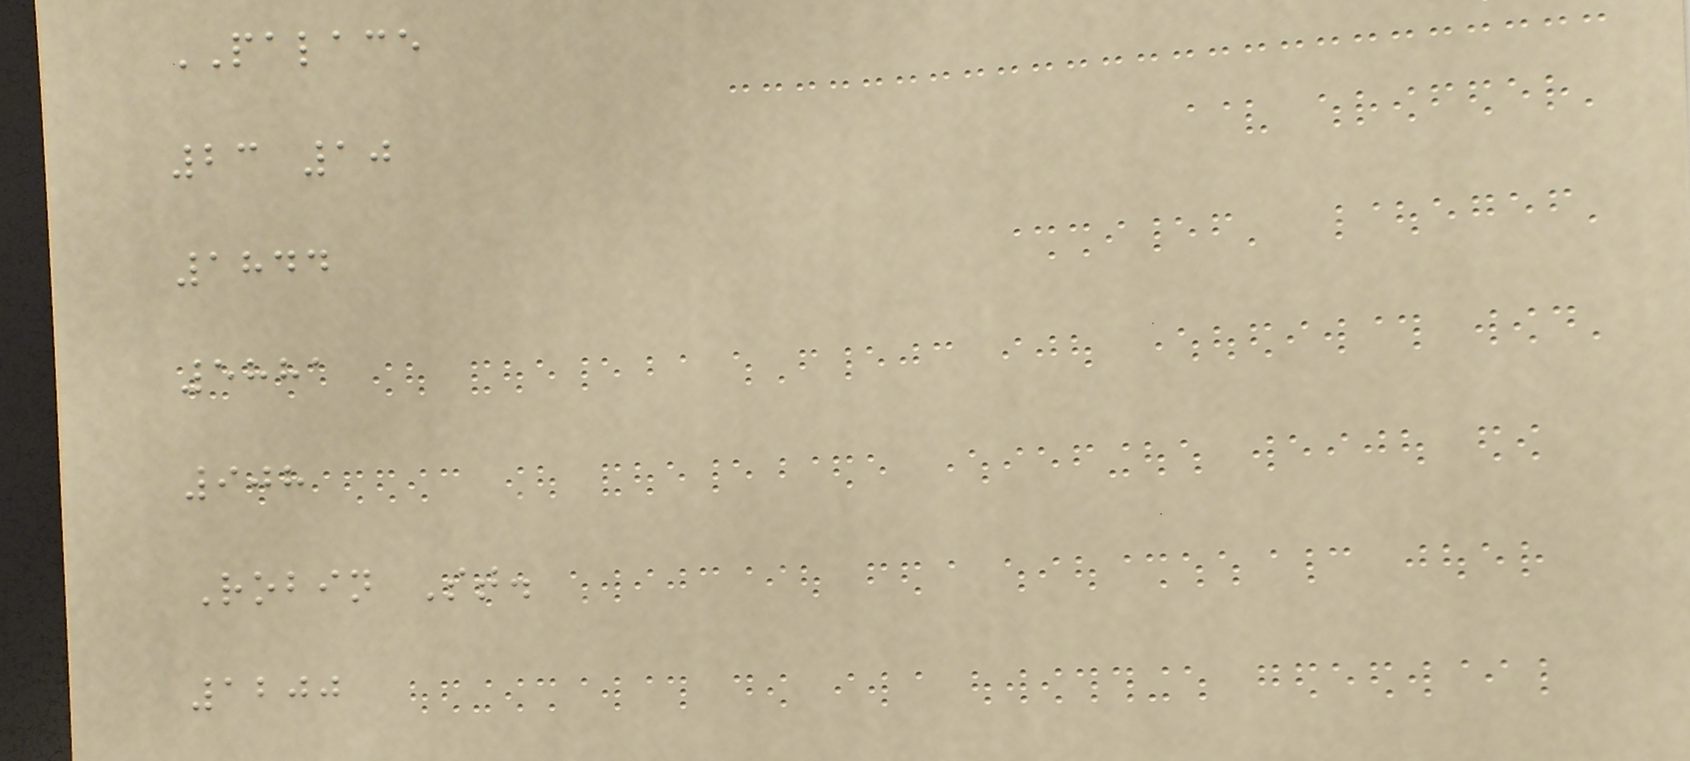PALACE
23 10
1844
5881
908
Robin St.
1200
